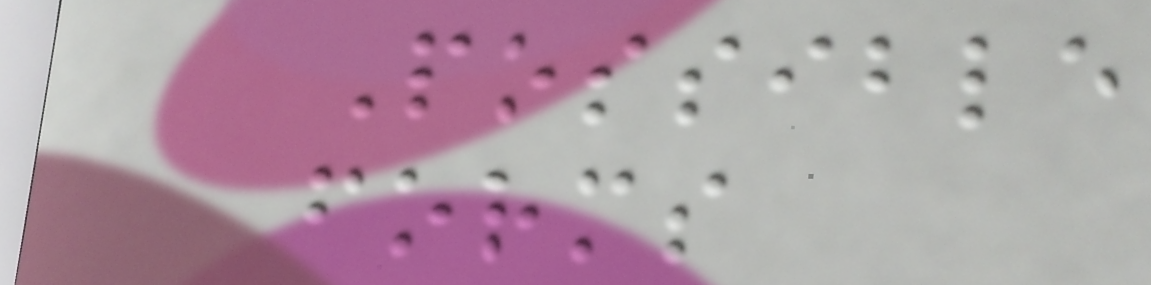Possible
forms
